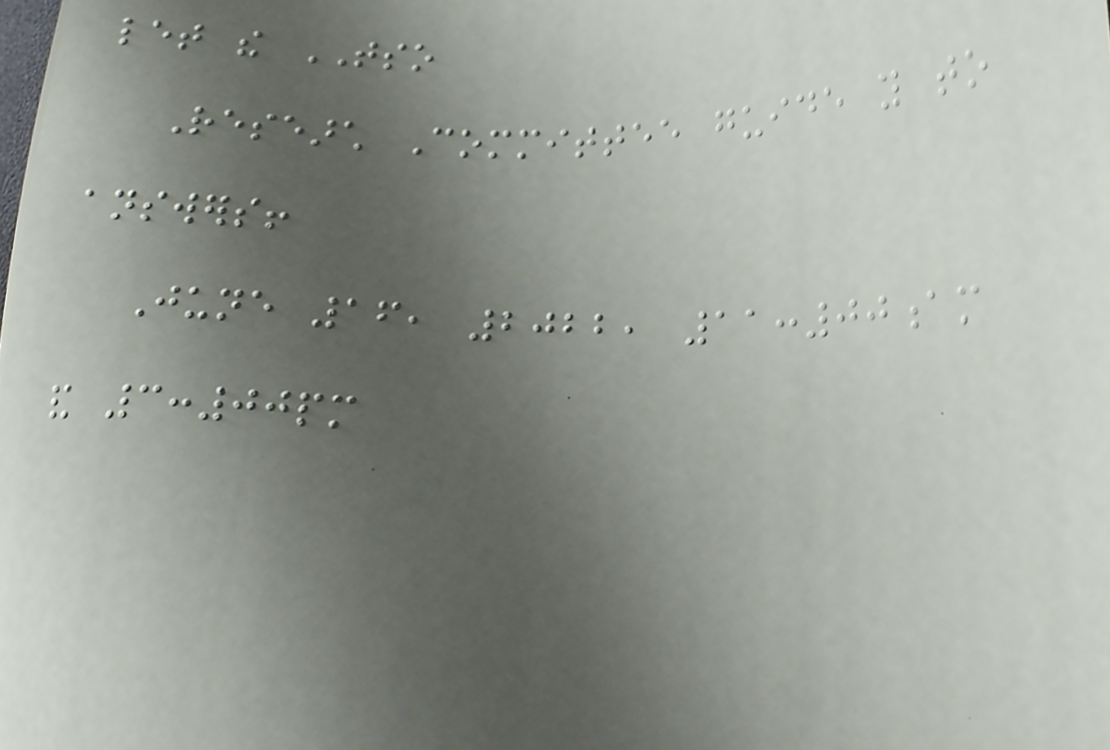let the TSO
Research Committee guide you to
answers!
June 16, 2022, 11:00am
and 3:00pm
